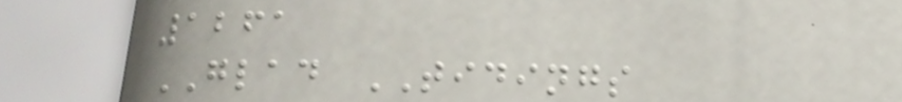1261
GLAD TIDINGS
